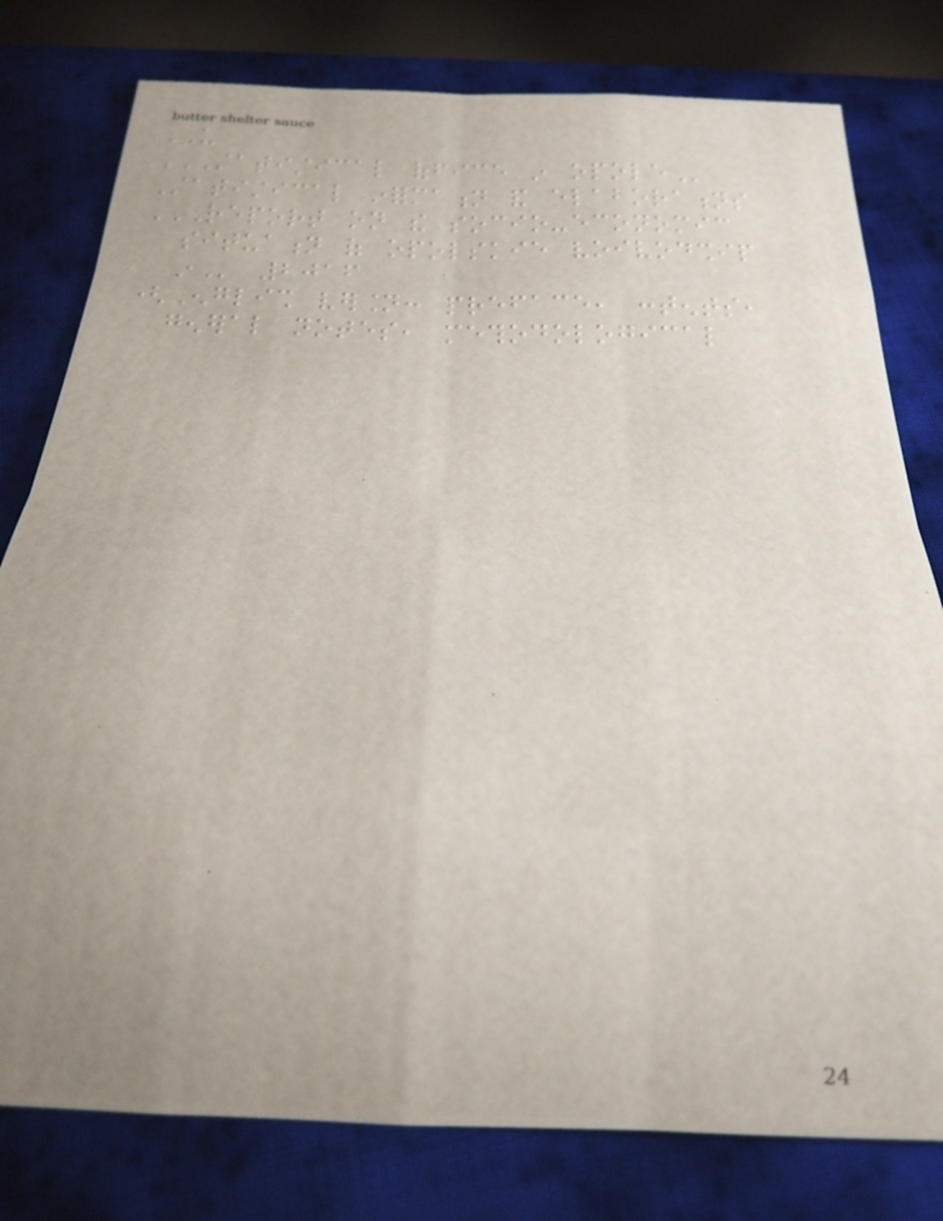US
STATISTICAL OFFICE IN OPOLE
Statistical information and elaborations
REPORT ON THE SOCIO-ECONOMIC
SITUATION OF OPOLSKIE VOIVODSHIP
IN 2016
(English version: preface, contents,
general notes, methodological
